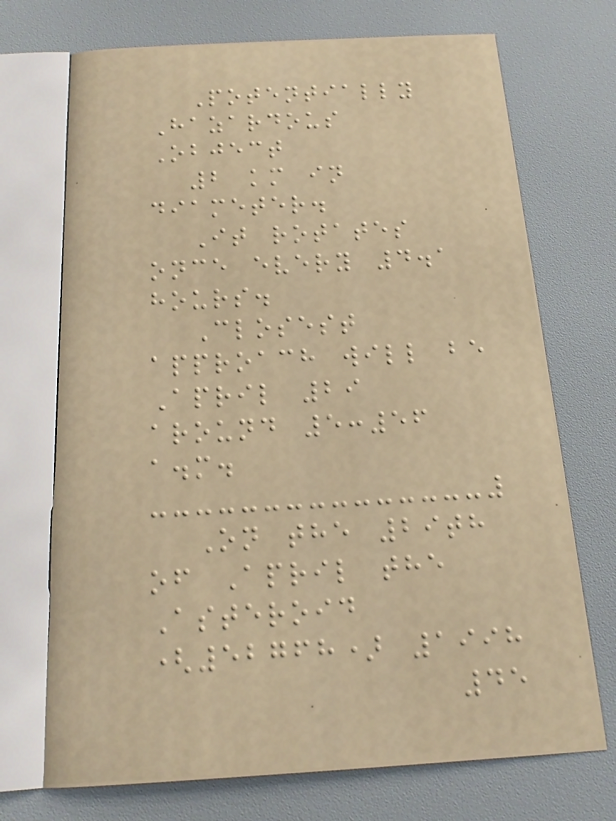Potentially
Hazardous
Object
2 km in
diameter.
It rotates
once every 4.1
hours.
Closest
approach will be
April 29
around 5:56
a.m.
On the 29th
of April the
Asteroid
(52768) 1998
45
